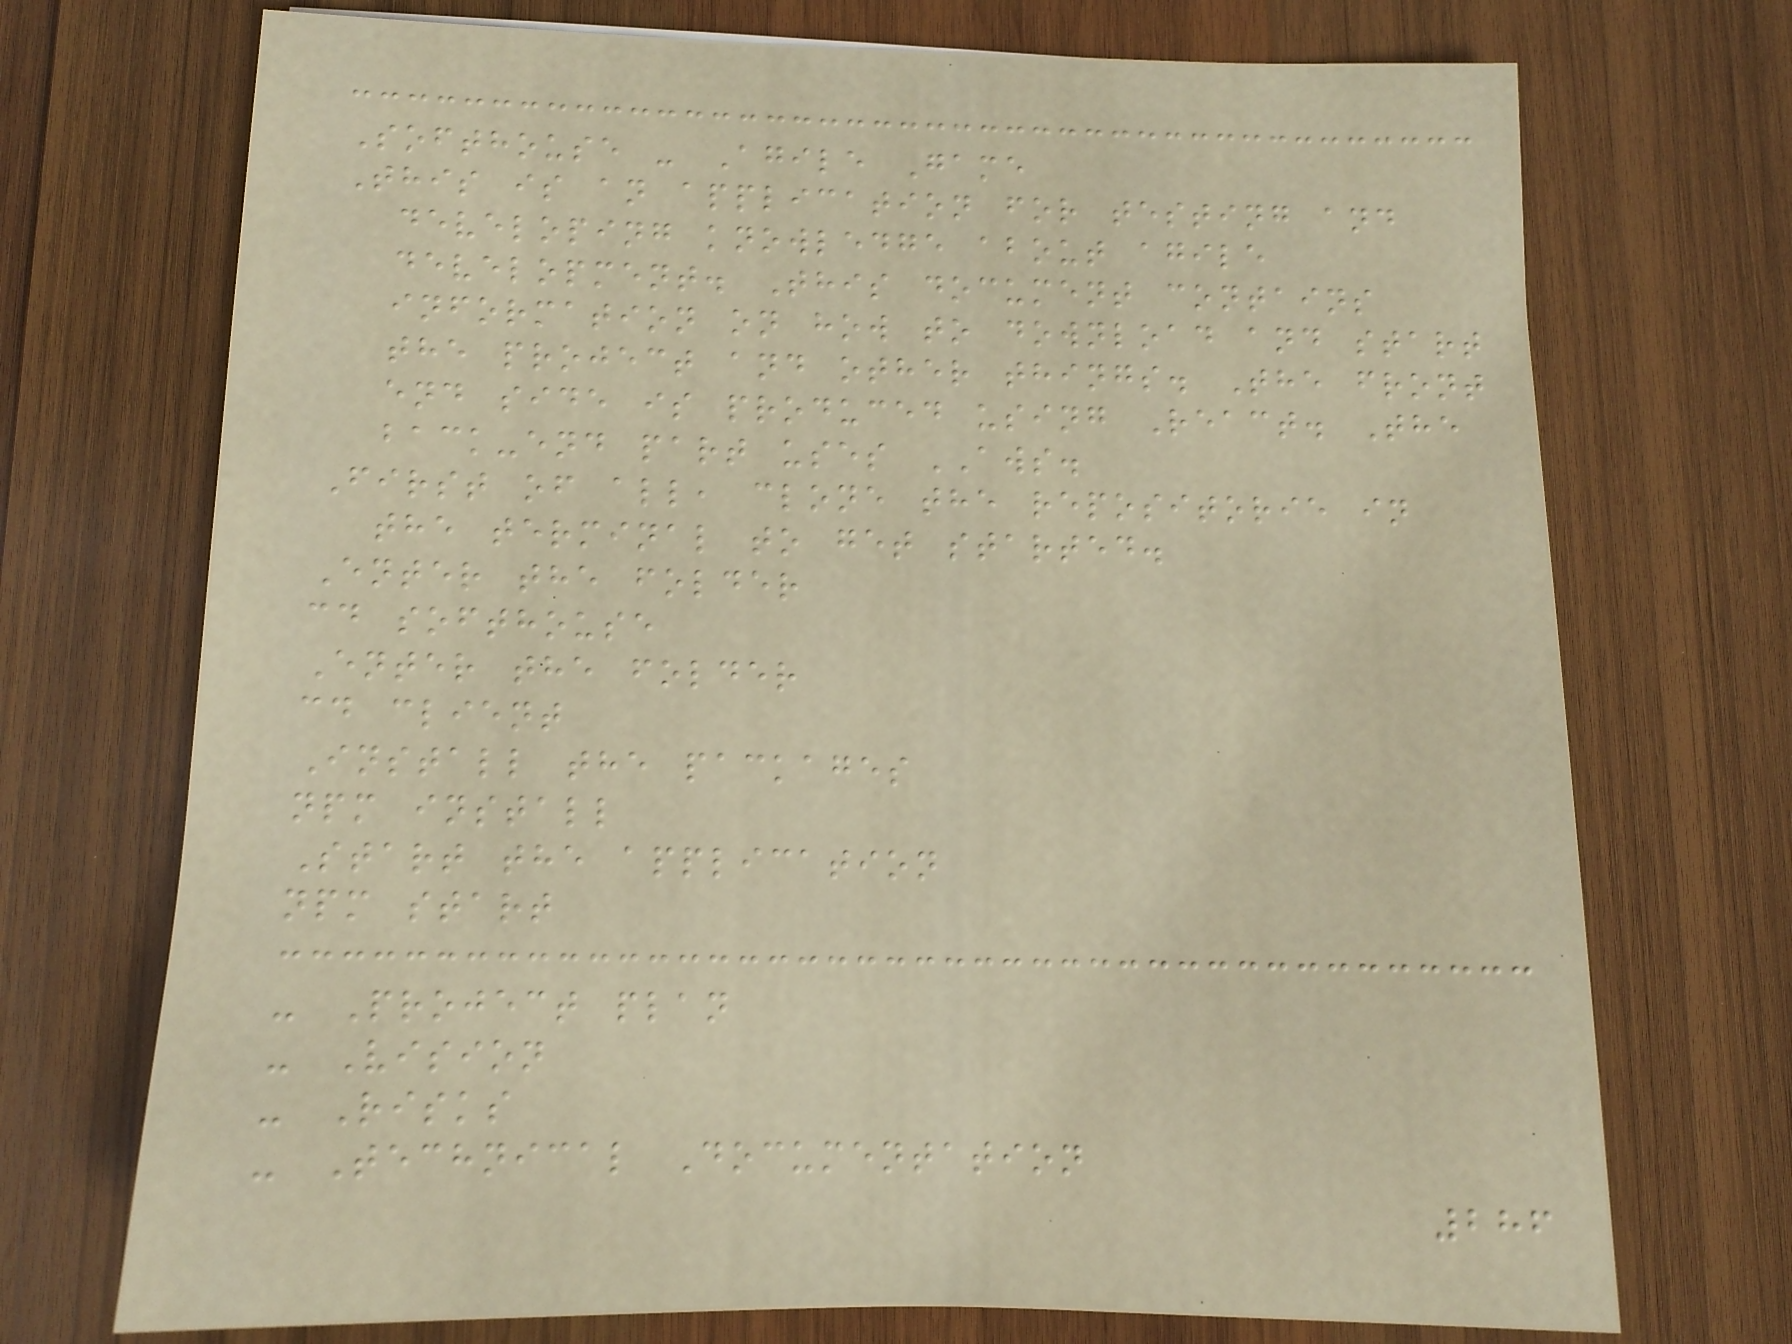Softhouse - Agile Game
This is an application for testing and
developing knowledge about agile
development. This document contains
information on how to download and start
the project and other things. The front
end side is produced using React. The
back-end part uses AWS.
First of all, clone the repositorie in
the terminal to get started.
Enter the folder
cd softhouse
Enter the folder
cd client
Install the packages
npm install
Start the application
npm start
- Project plan
- Vision
- Risks
- Technical Documentation
286
